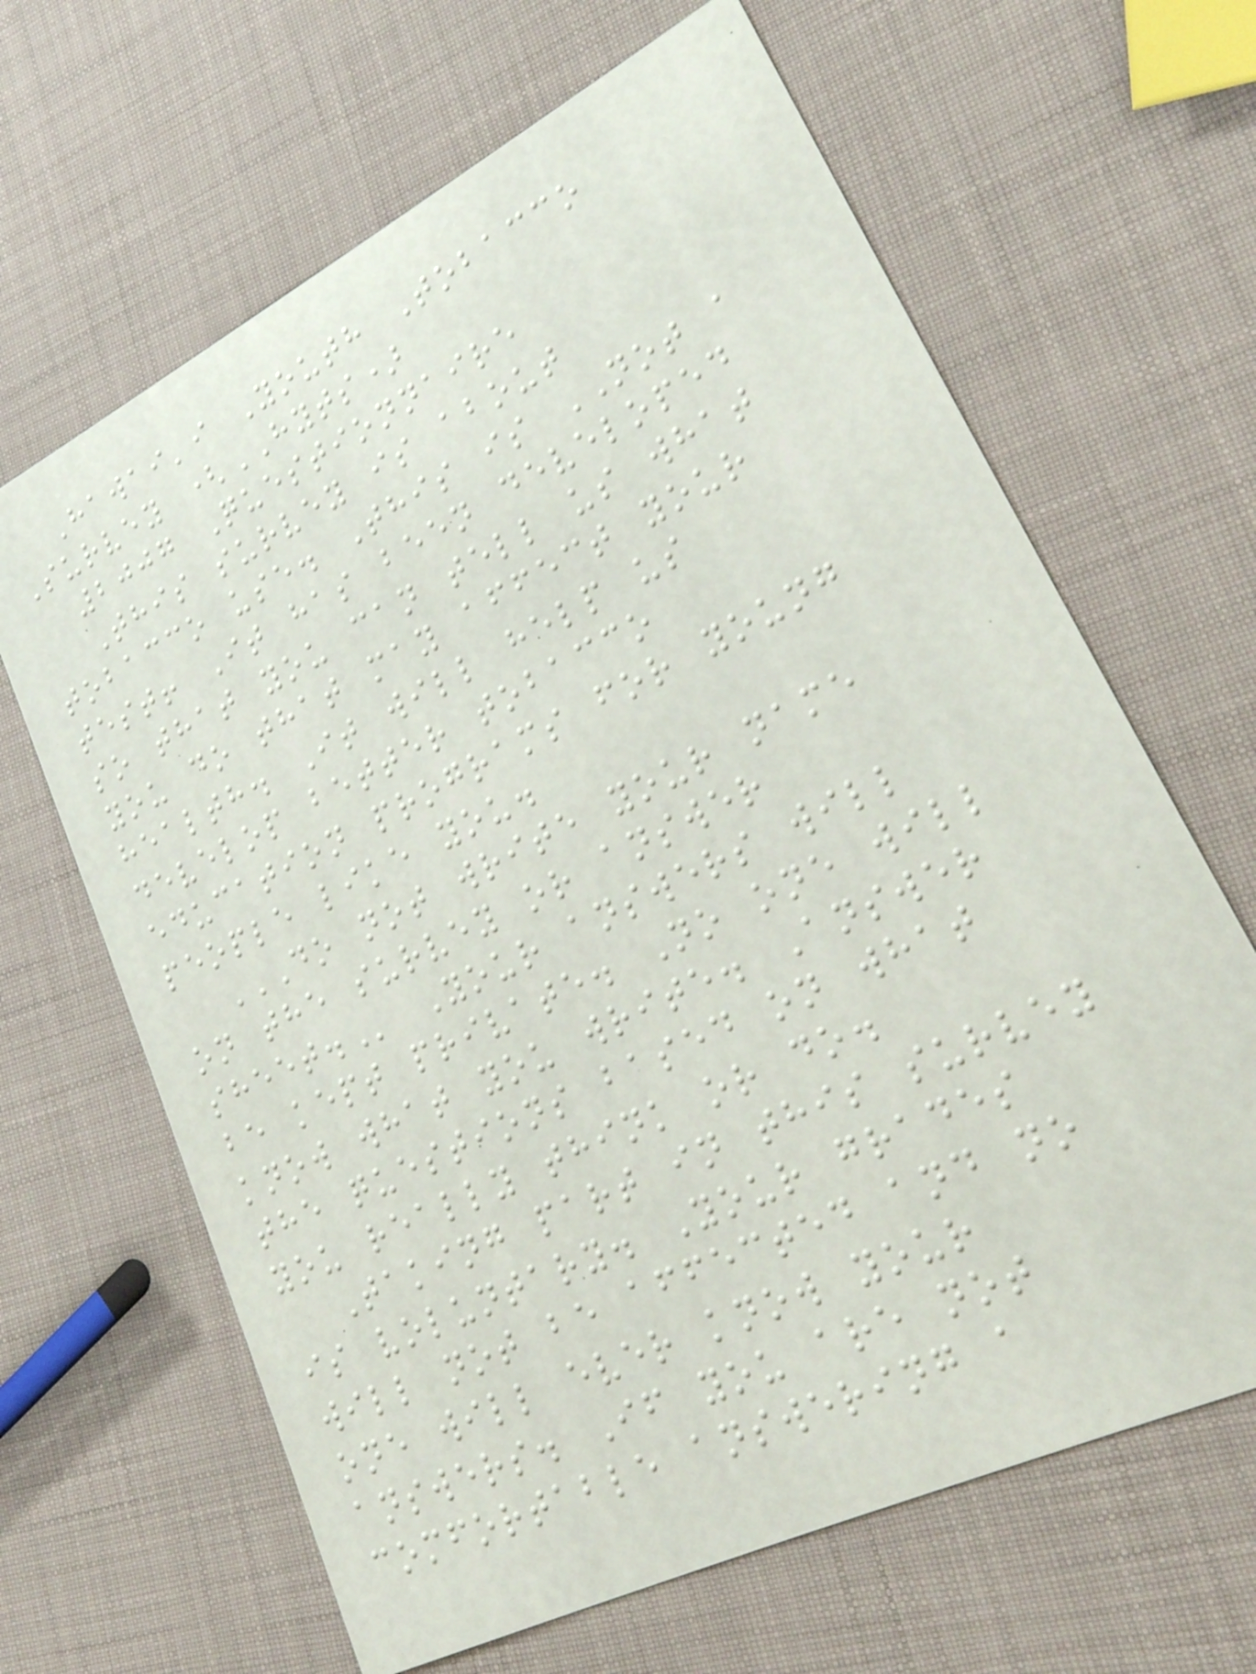Hawai'i Youth Tobacco
Survey (HYTS)
2007 Questionnaire
This survey is about
tobacco use. This is NOT a
test! It has been developed
so that you can tell us what
you do that may affect your
health. It will help us
develop better tobacco
education programs for young
people like you.
DO NOT WRITE YOUR NAME
ON THE SURVEY OR ANSWER
SHEET. Your answers will
be kept private. No one will
know what you write. Answer
the questions based on what
you really think or do.
Taking part in this survey
is voluntary. Your grades
will not be affected and no
one will ever know your
answers. If you are not
comfortable answering a
